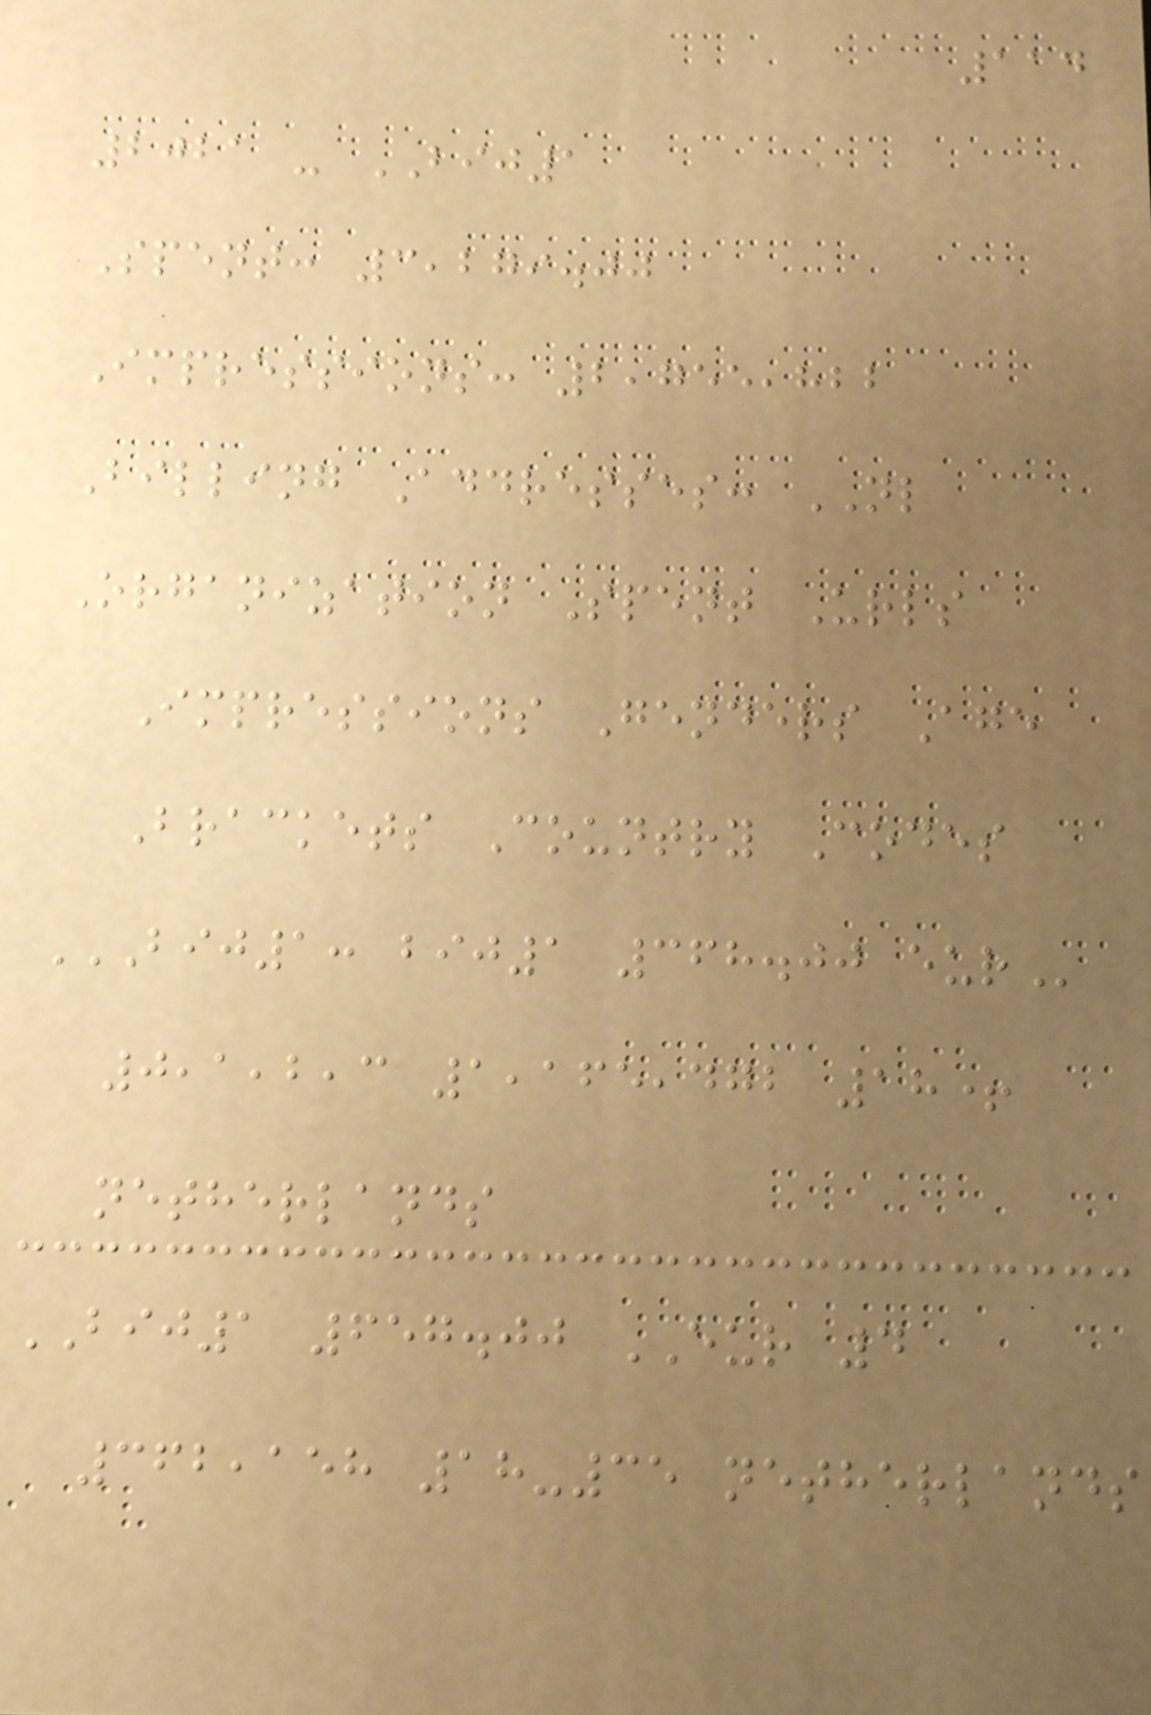114
2021 - BIJ1
Spent: 3,279.00
Impressions: 2,755,822
Billing Addresses: NL
Organization Spent Urls
Impressions Genders Age
Brackets Country Codes
BIJ1: BIJ1 368.00 EUR
0,1,2,3 1,165,472 18+
netherlands
BIJ1 657.00 EUR 4
362,158 18-35 netherlands
